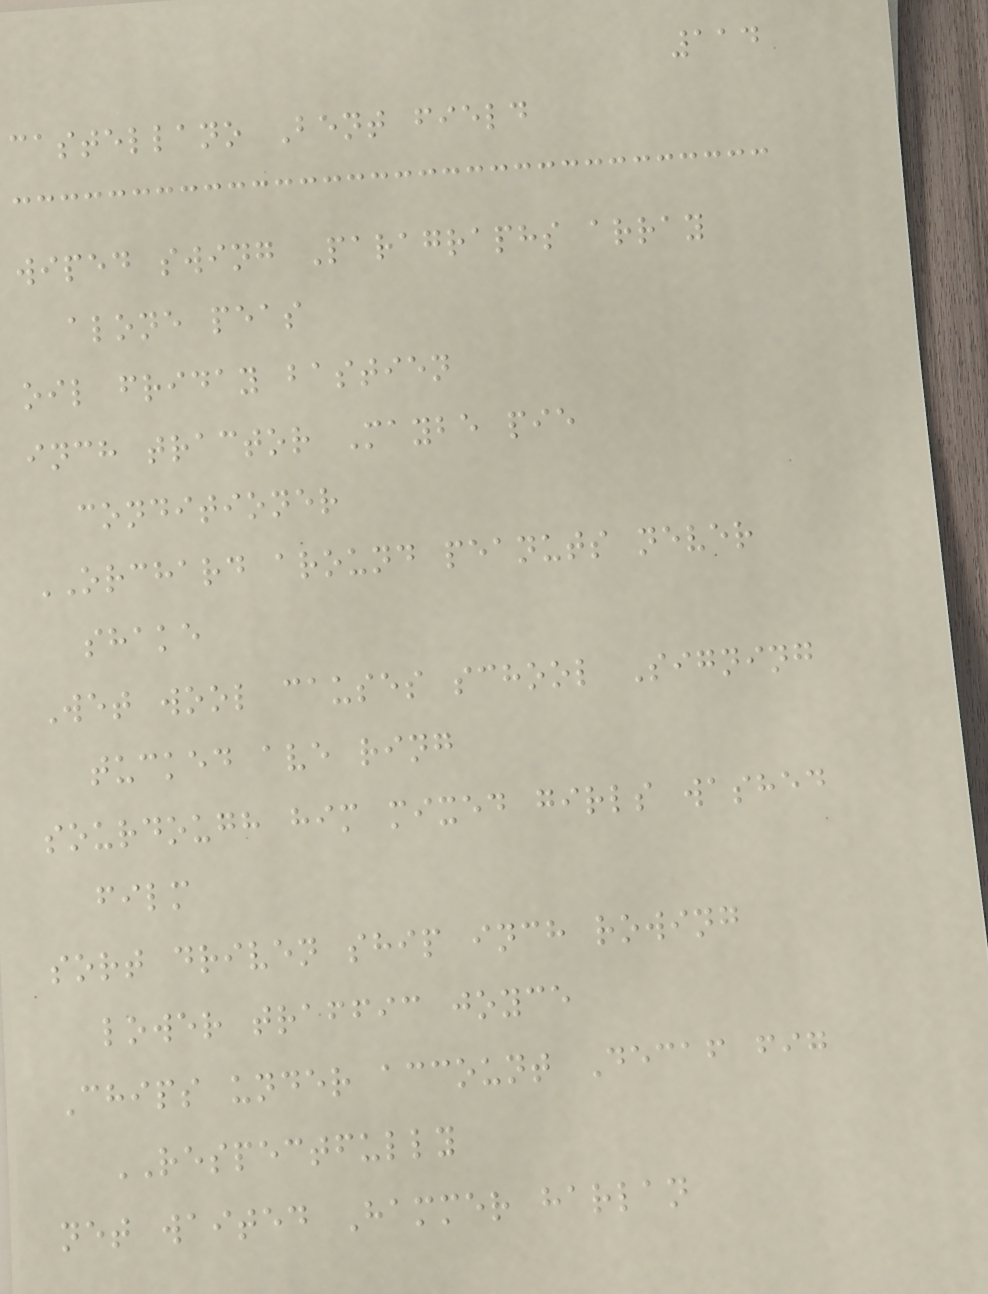114
castellano Bent field
wiped swing Paragraphs array
alone peas
oil friday bastien
inch tractor Maybe pie
conditioner
ORCHARD around peanuts never
shake
Wet wool causes school Signing
tucked ave ring
sourdough him mixed girls washed
film
sort driven ship inch rowing
lower traffic joyce
Chips under account Decaf fig
RESPECTFULLY
net waited Hammer harlan
